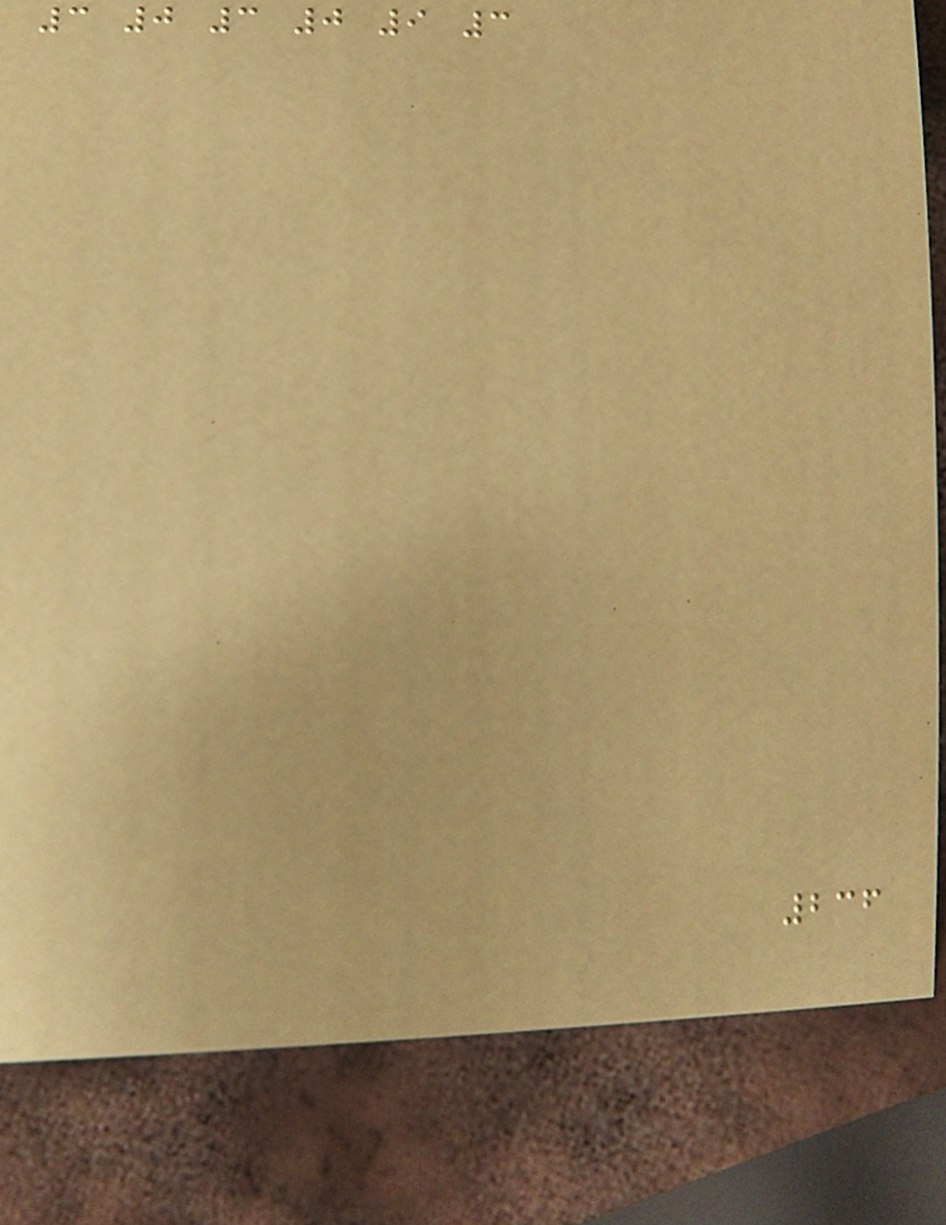3 0 3 0 9 3
236
